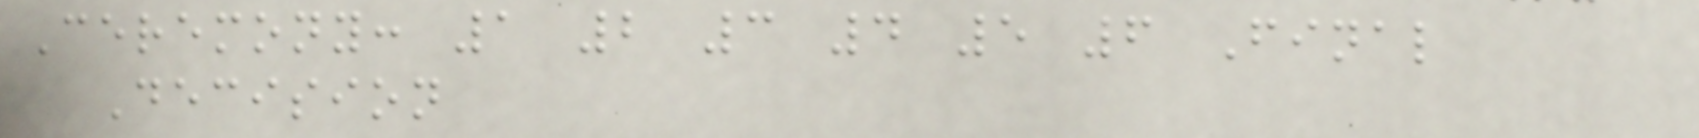Ceremony: 1 2 3 4 5 6 Final
Decision
